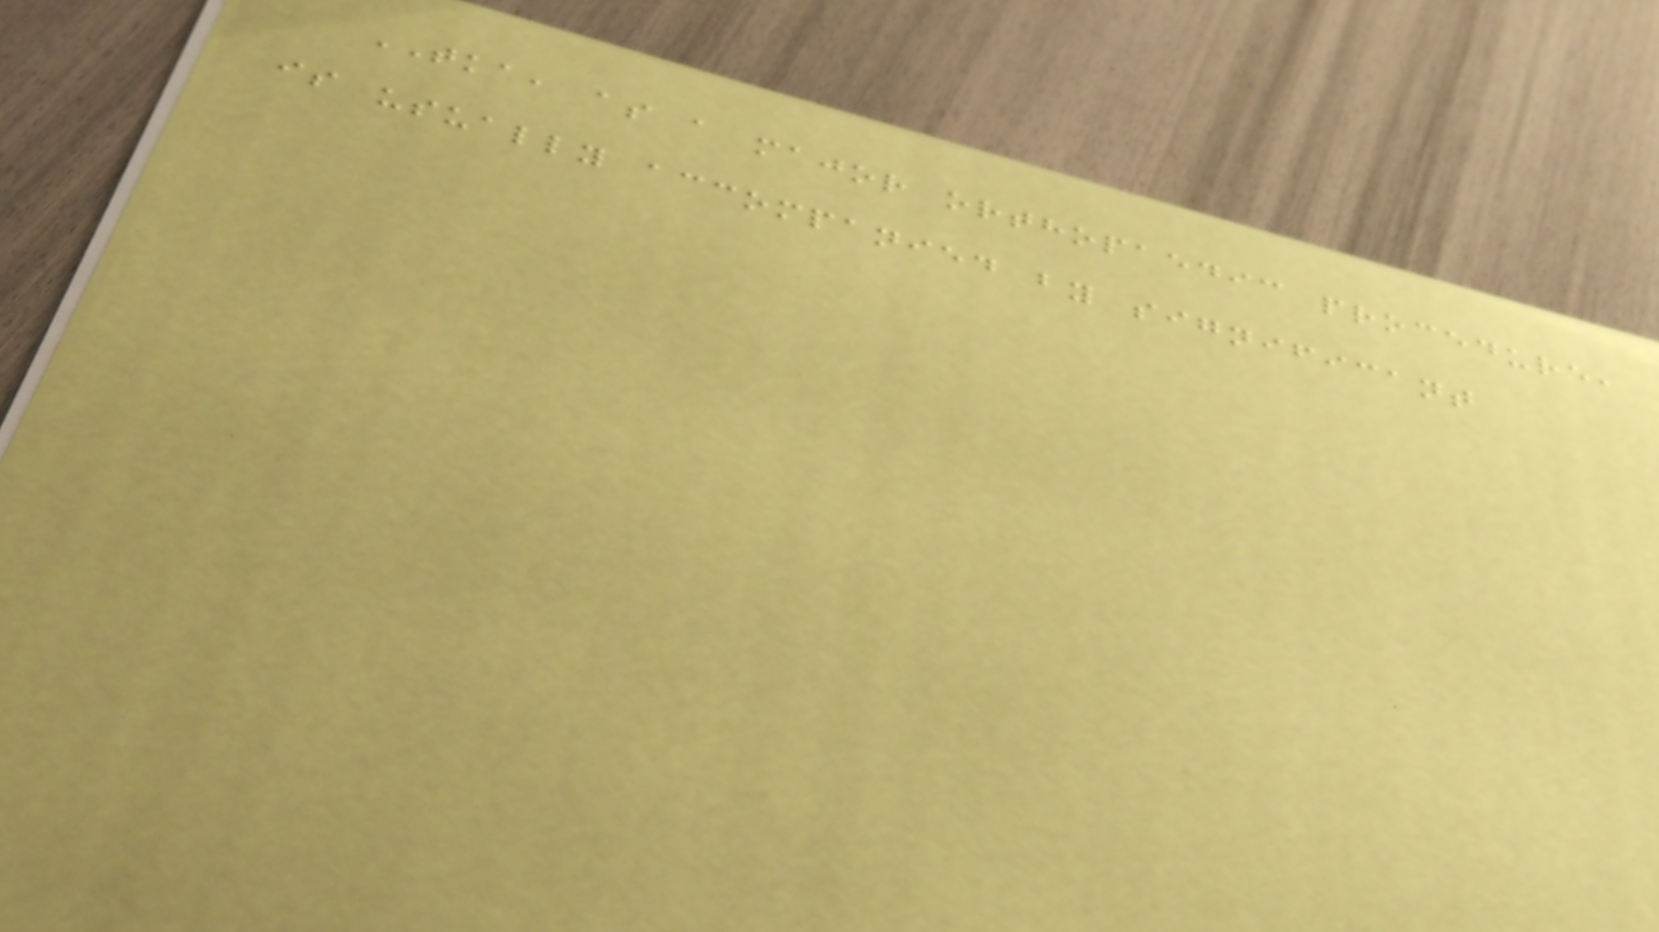TKA, as a major orthopaedic procedure,
is usually accompanied by significant
